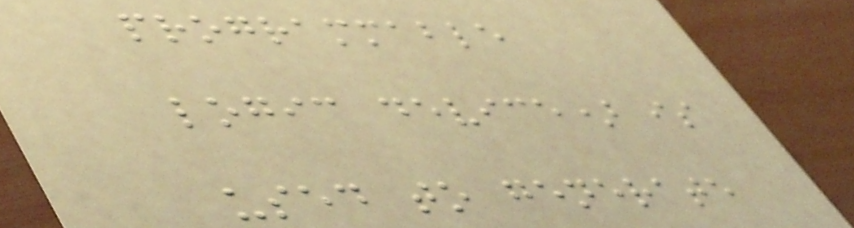programmable
logic device) is
used to generate
